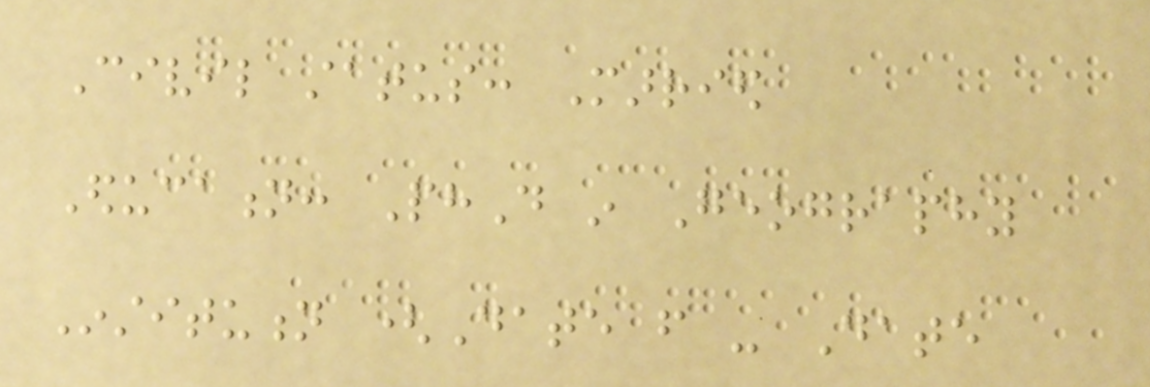Civil status: Married
Education: PhD in Geography
Institution (Date from - Date
